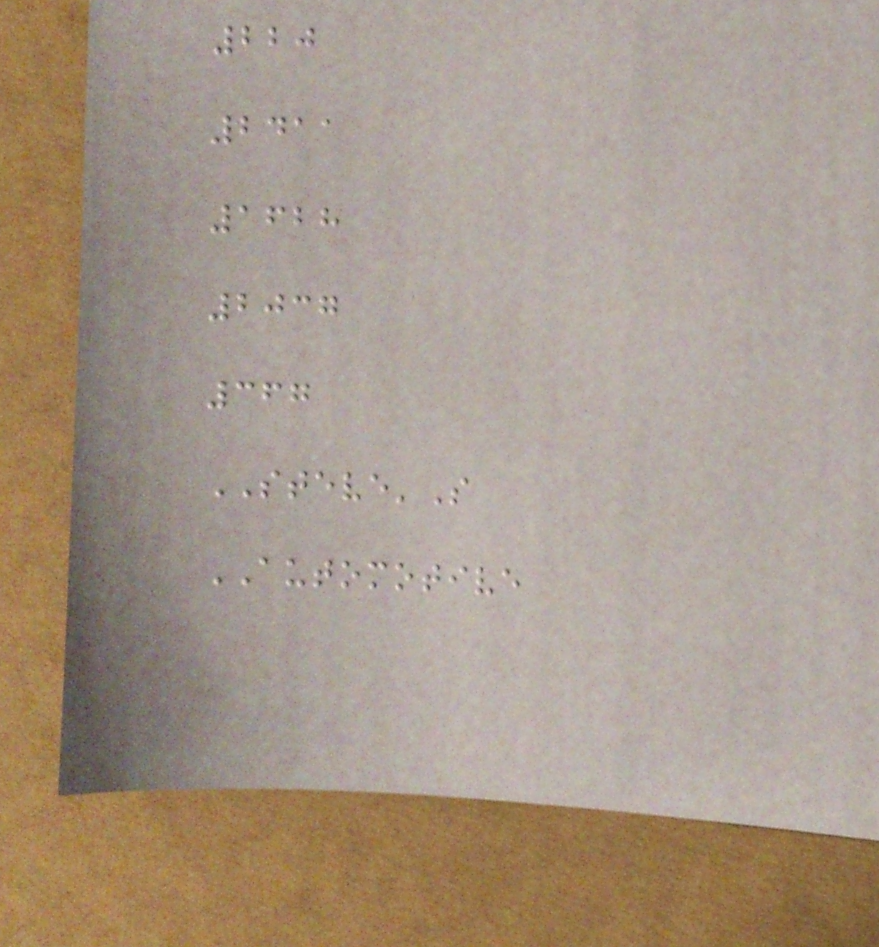220
2411
1628
2037
367
STEVE'S
AUTOMOTIVE
